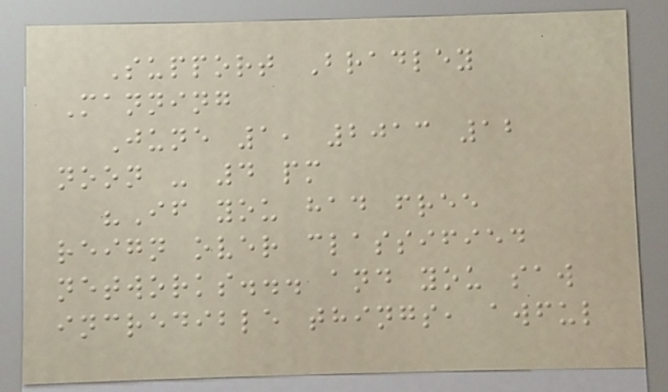Support Bradley
Manning
June 1, 2013 12
noon - 4 pm
"If you had free
reign over classified
networks... and you saw
incredible things, awful
